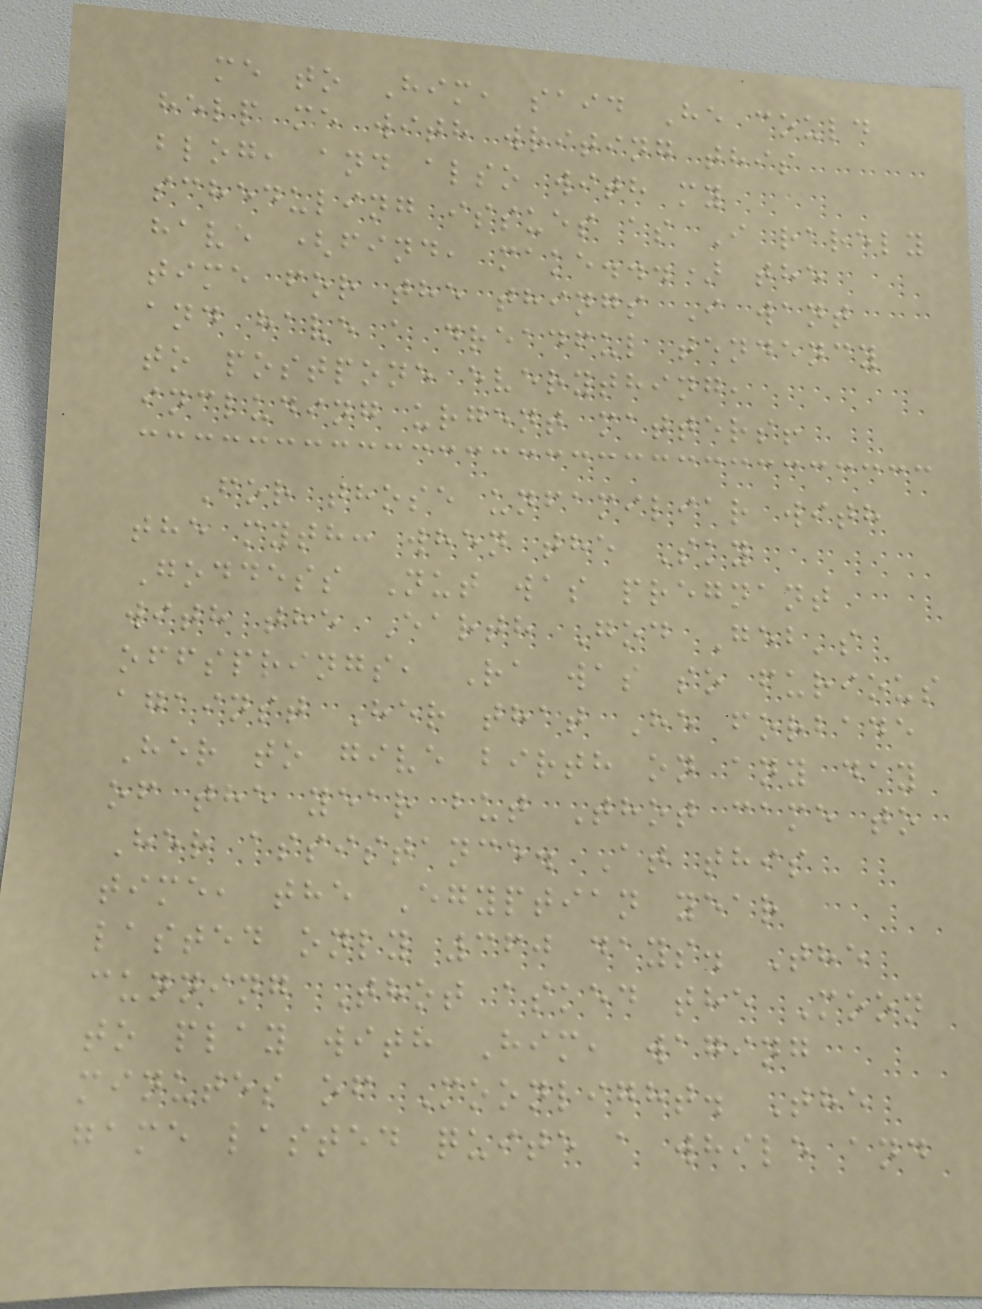me to Him, said He could
help me with writing this
blog, and also with my
scheduling issues as I rarely
have (find, make...) the
time for the things I want
and have a dreadful tendency
to postpone everything,
including urgent matters!
For those unfamiliar with
the myth: when the Sky
Goddess Nut was pregnant
with the Earth God Geb's
offsprings, Ra was so furious
against Her that He forbade
Her to give birth on any day
of the year but Thot came to
Her assistance. At this
time, the Egyptian year
lasted only 360 days. The
cunning Thot asked the Moon
to play with Him, waging
minutes of Moonlight. The
game lasted quite a while and
